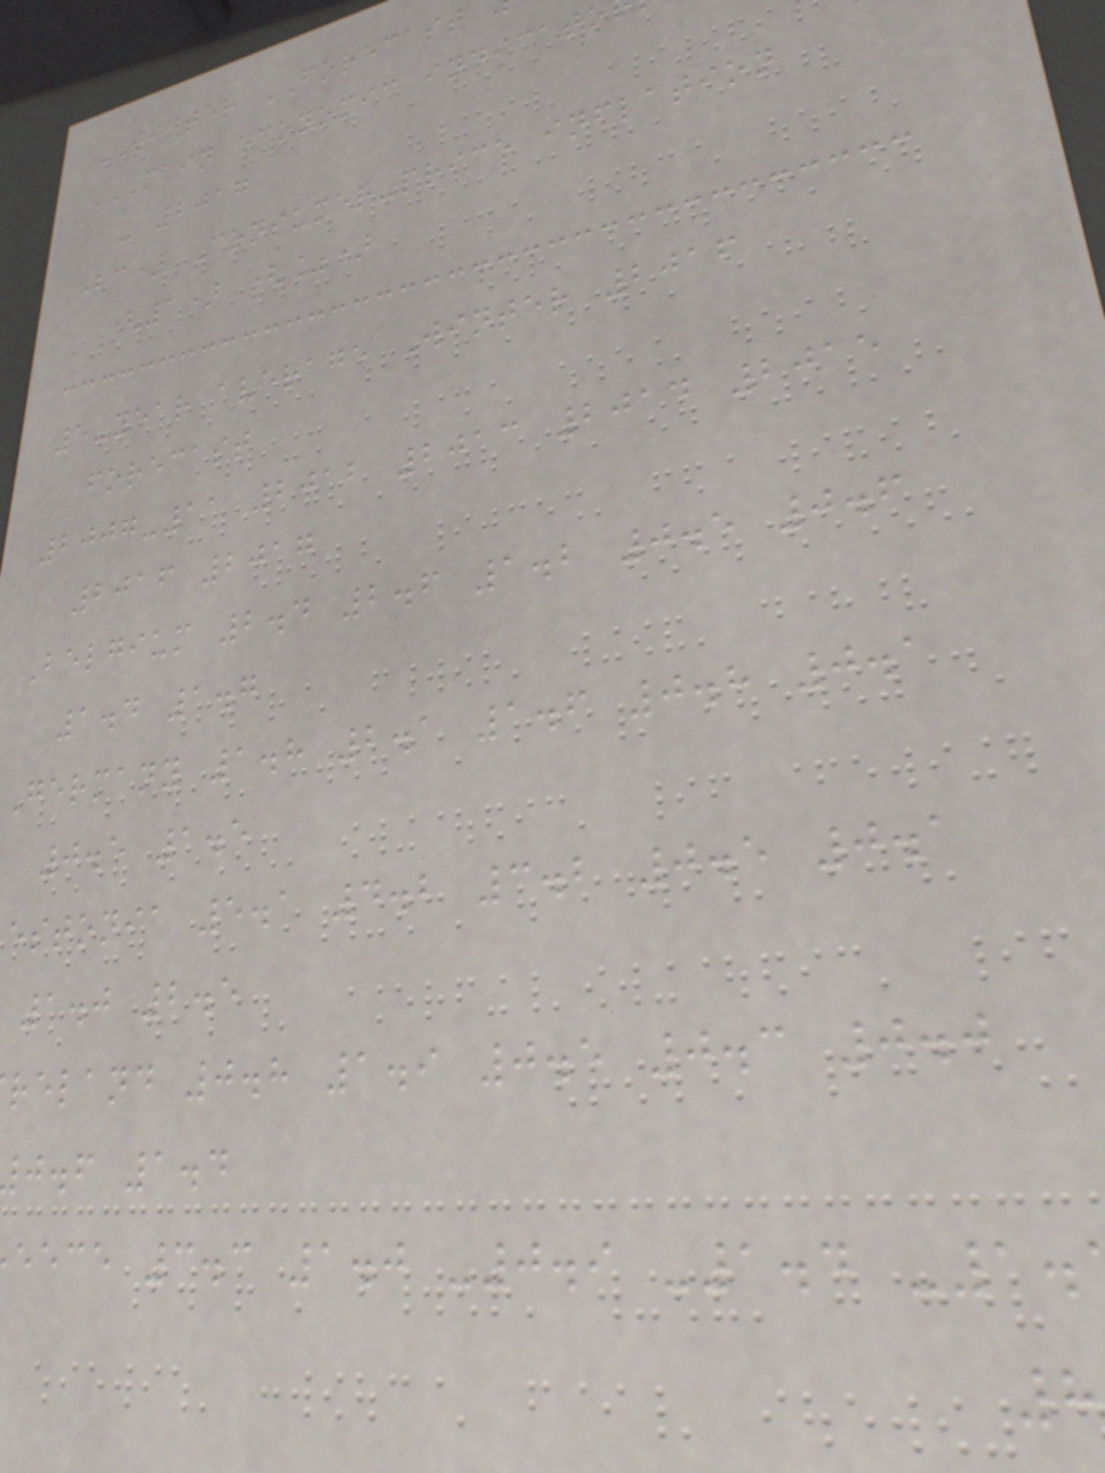WINTER FORECAST
- 2017
(c) Consumer-price inflation
(1) (%)
5-year average Winter 2016
forecast
2007-11 2012 2013 2014 2015
2016 2017
Belgium 2.4 2.6 1.2 0.5 0.6
1.4 1.7
Germany 1.8 2.1 1.6 0.8 0.1
0.5 1.5
estonia 5.1 4.2 3.2 0.5 0.1
1.0 2.5
reland 0.8 1.9 0.5 0.3 0.0
j.f 1.4
eece 3.3 1.0 -0.9 -1.4 -1.
